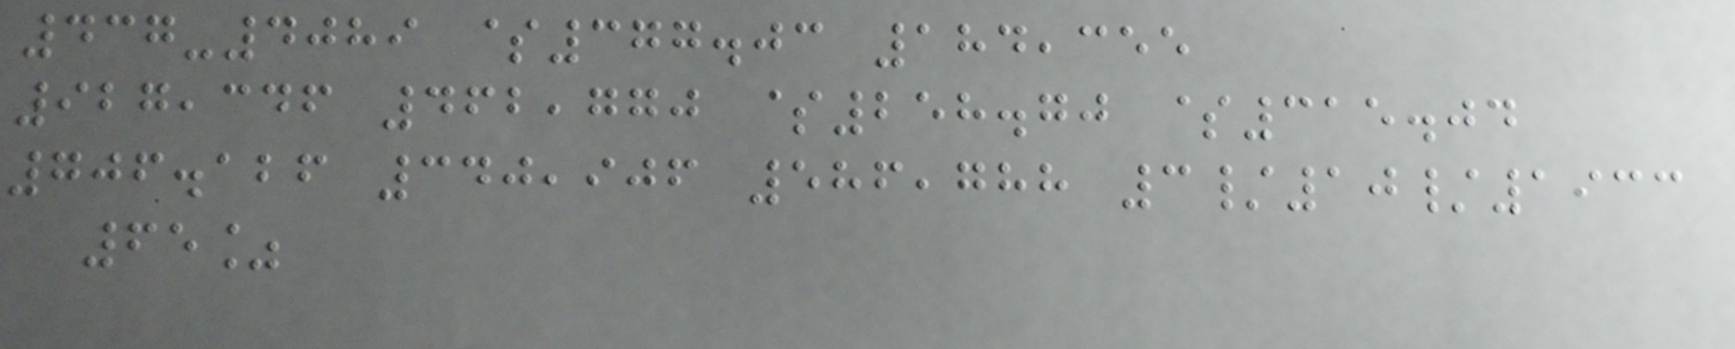437-4089 $377.03 184,355
927,346 462,770 $258.70 $315.04
706.126 340,906 586,788 3/10/1933
65%
